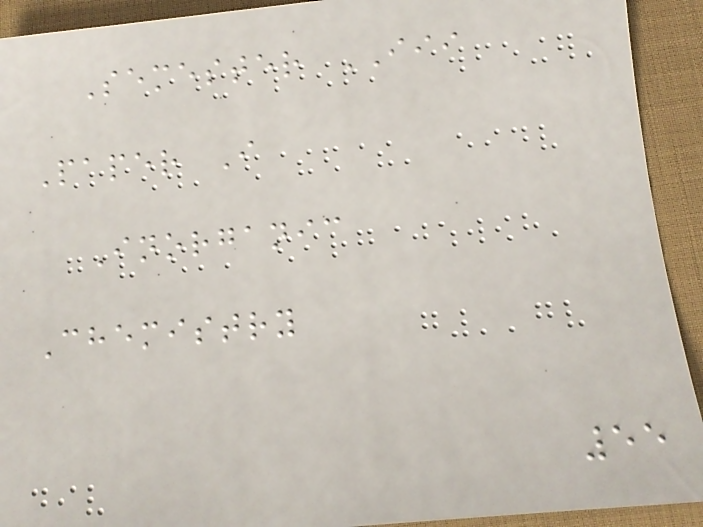Semester III
Paper I
Inorganic
Chemistry
55
